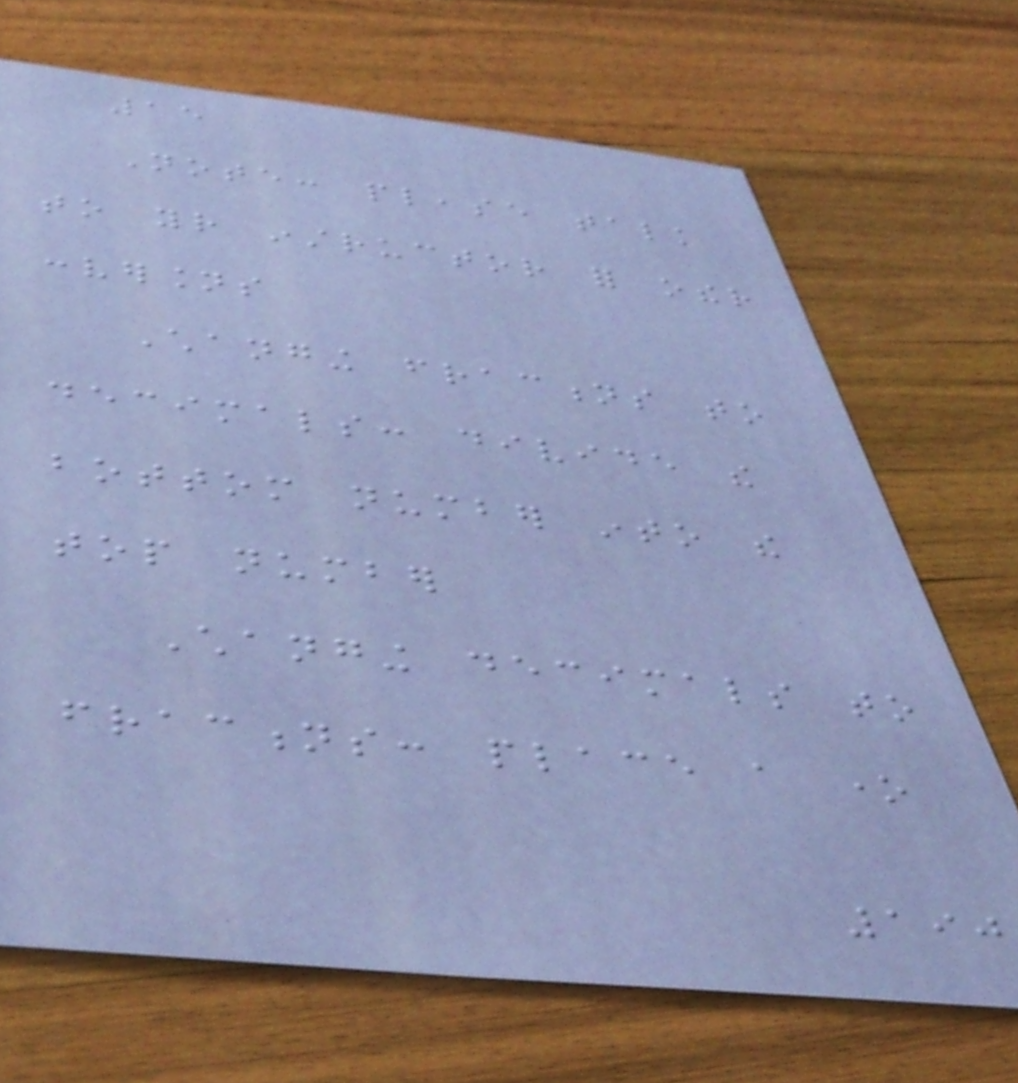15
Note: please talk
to your instructor for other
conversions
Changing fractions to
decimals: divide the
bottom number into the
top number
Changing decimals to
fractions: place a one
190
